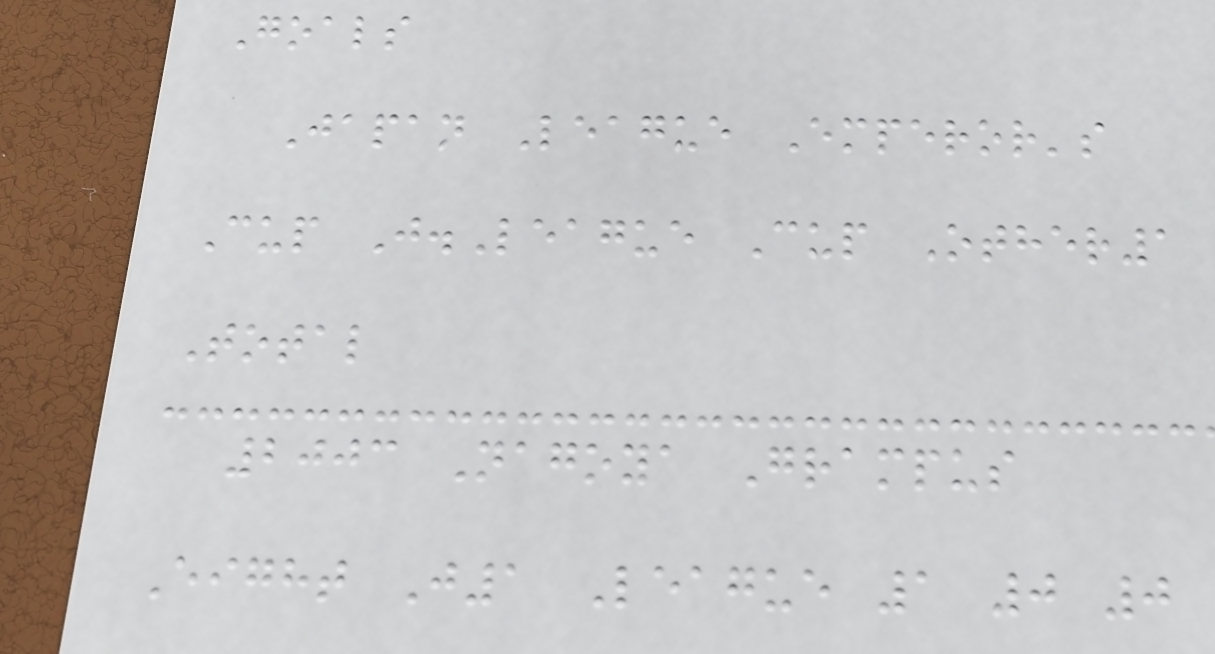Goals
Japan League Emperor's
Cup J.League Cup Other1
Total
2003 Nagoya Grampus
Eight J1 League 1 0 0
